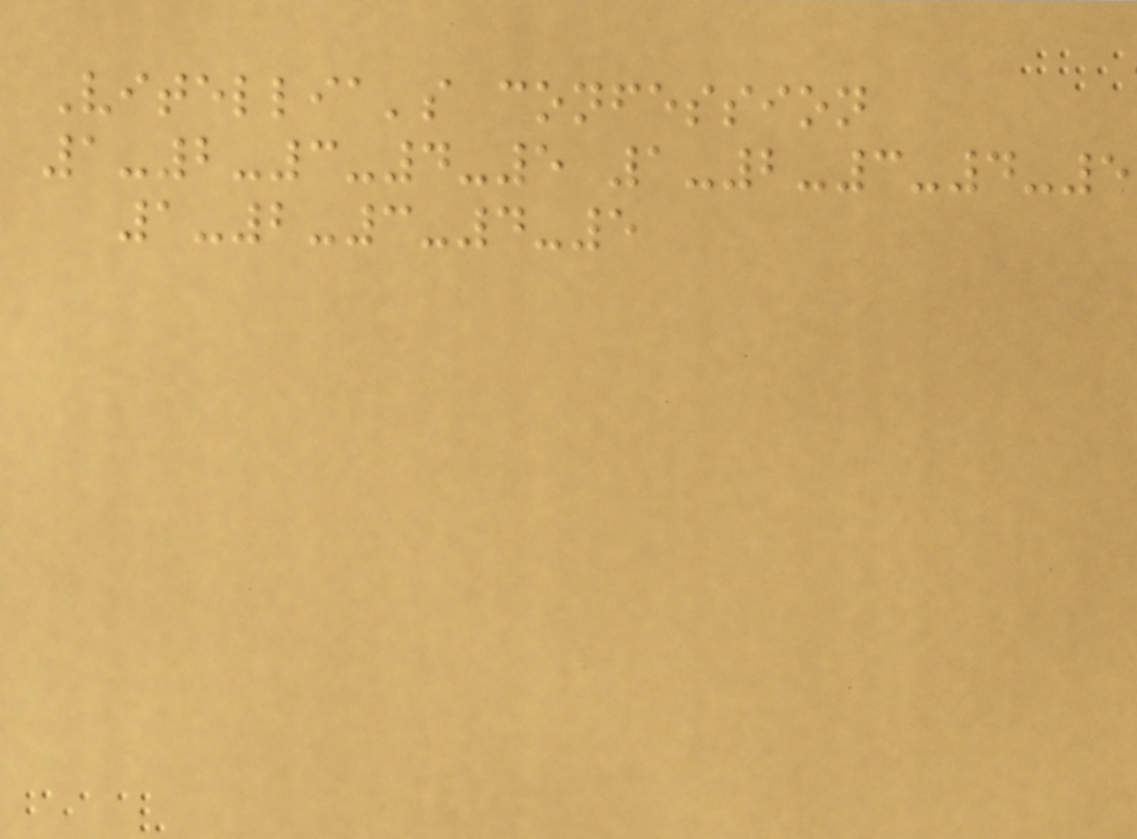Vitellia's confession
1-2-3-4-5 1-2-3-4-5
1-2-3-4-5
